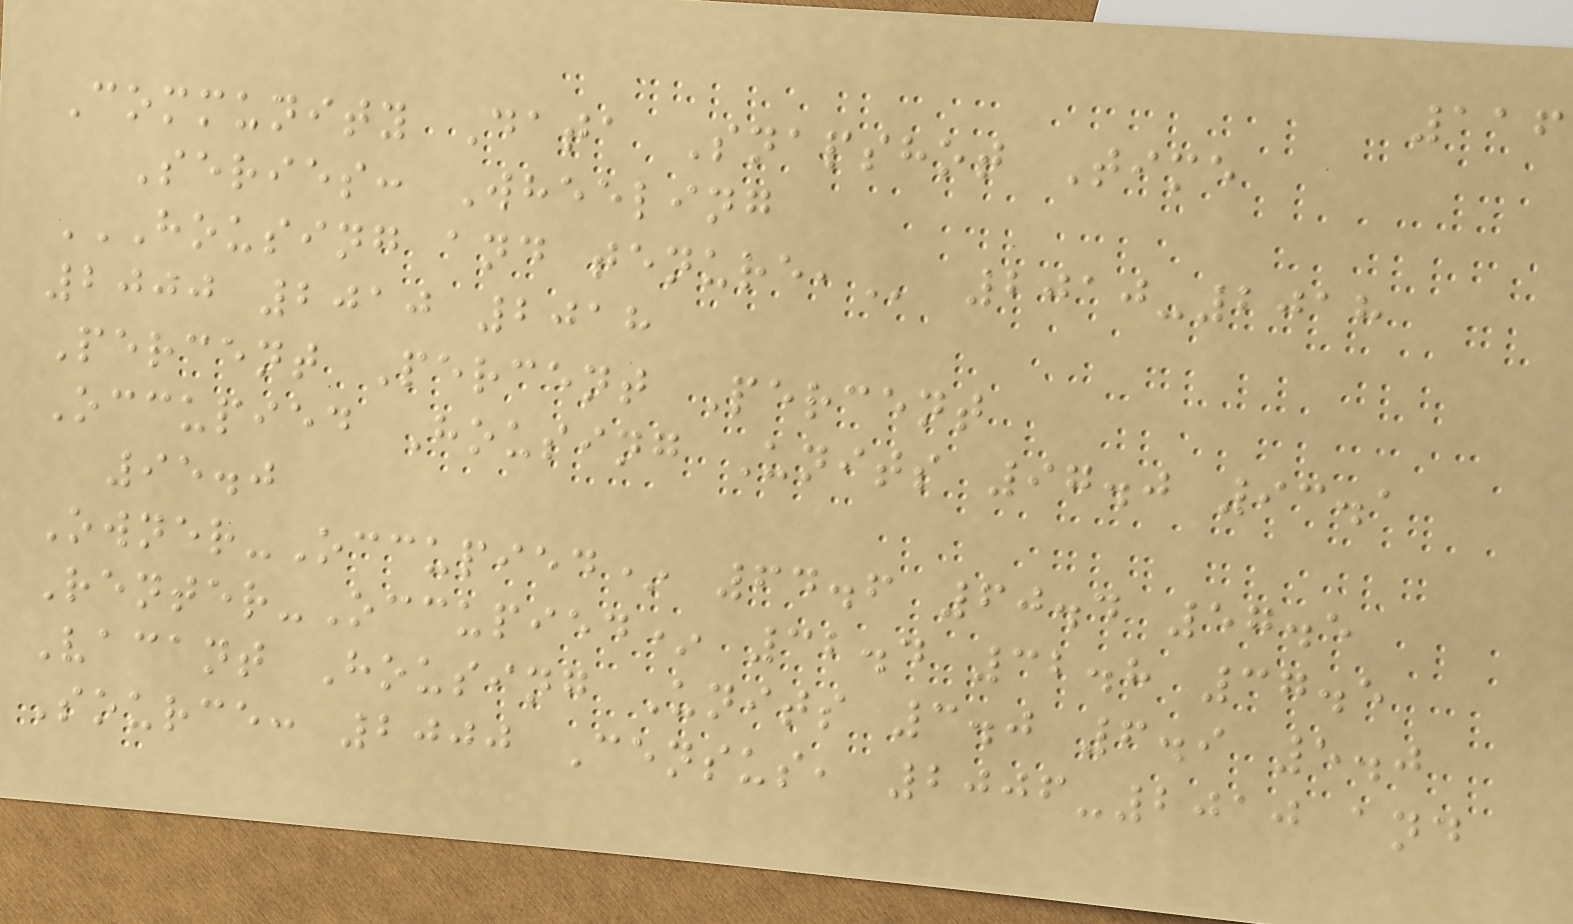116
Community Data Snapshot Time
Series: Wheeling
HOUSING AND TENURE, 2010-2018
2000 2010 2018
Percent Percent Percent
Occupied Housing Units 97.0 93.1
95.0
Owner-Occupied* 64.6 60.4 57.5
Renter-Occupied* 32.4 32.8 37.5
Vacant Housing Units 3.0 6.9 5.0
Source: 2000 Census, 2006-2010 and
